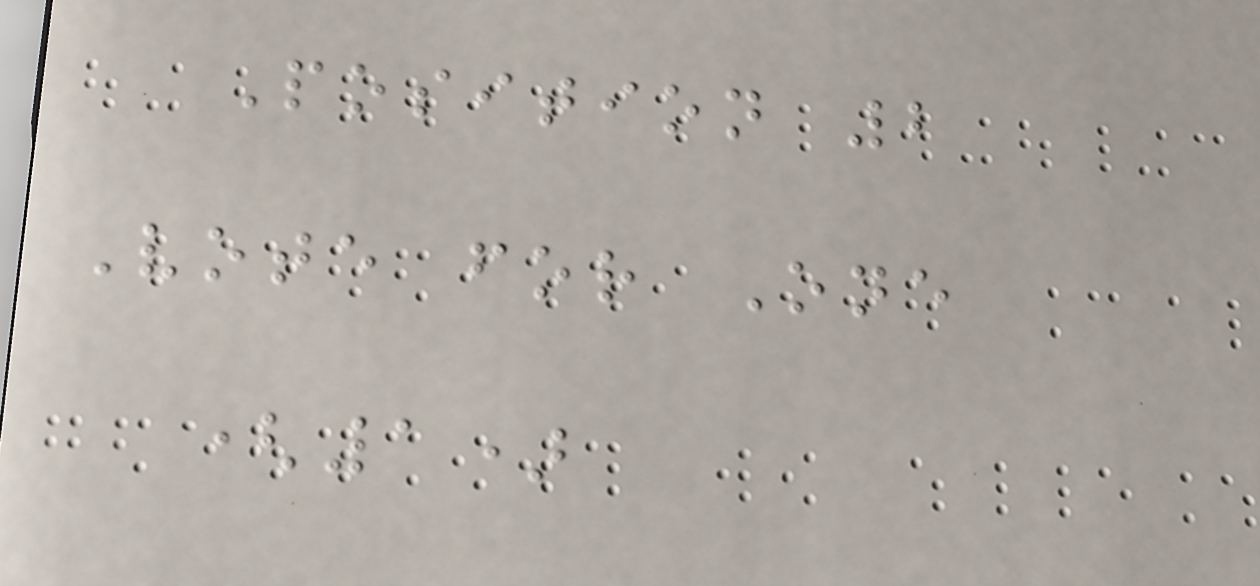Position 2
Vote for One
(1)
